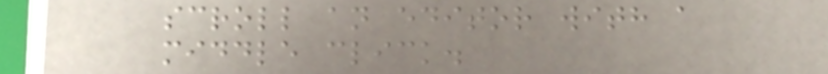scroll an editor with a
middle click.
